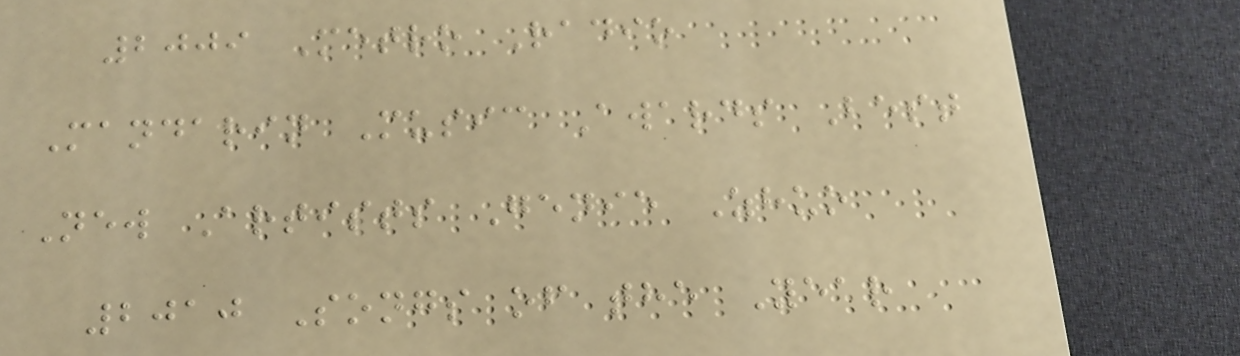2009 Metro Radio
Mandarin Music Awards Best
New Artists Genie Zhuo
2010 Songs of the Year
